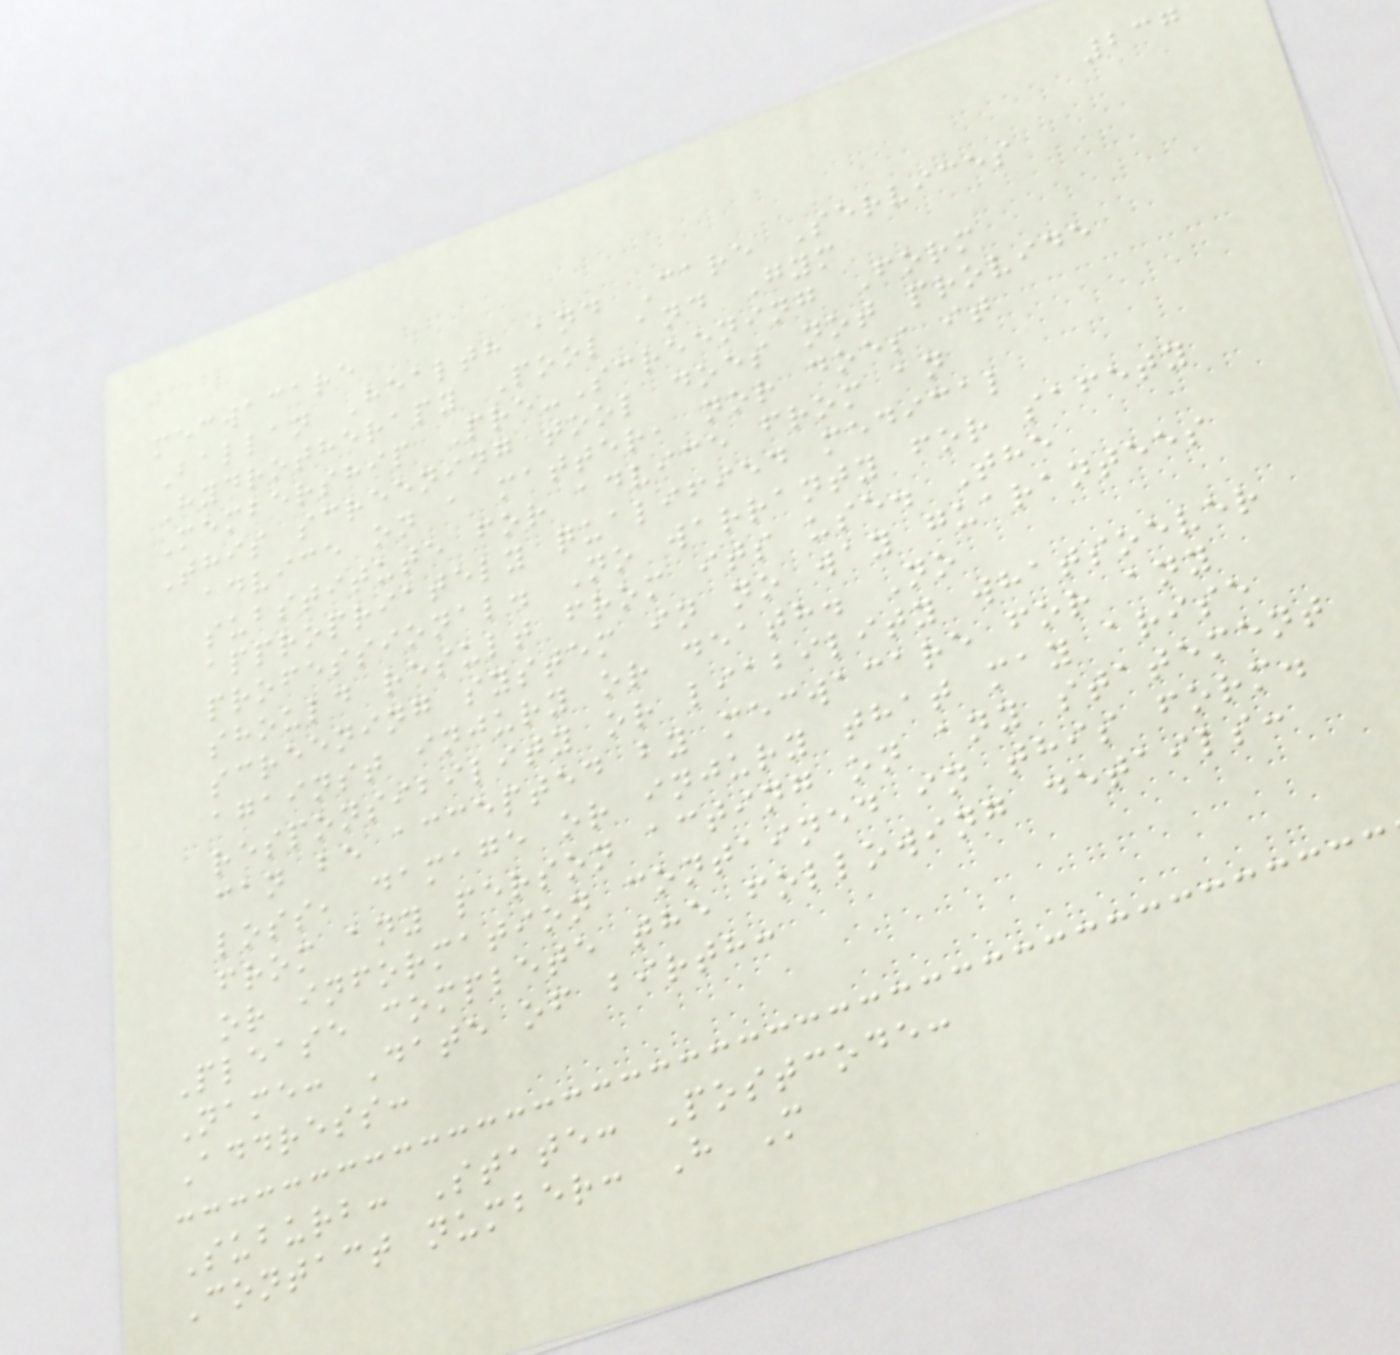237
mecwacare
Ballan Health and Care Services
Hydrotherapy Pool and Gym
Membership Pre-Screening Form
This screening tool does not provide
advice on a matter, nor does it
substitute for advice from an
appropriately qualified medical
professional. No warranty for safety
should result from its use. The
screening system in no way guarantees
against injury or death. No
responsibility or liability whatsoever
can be accepted by mecwacare for any
loss, damage or injury that may arise
from any person acting on any statement
or information contained in this form.
Please complete the following details:
Name: Date of birth:
Address:
Suburb: State: Postcode:
Contact number: H M
